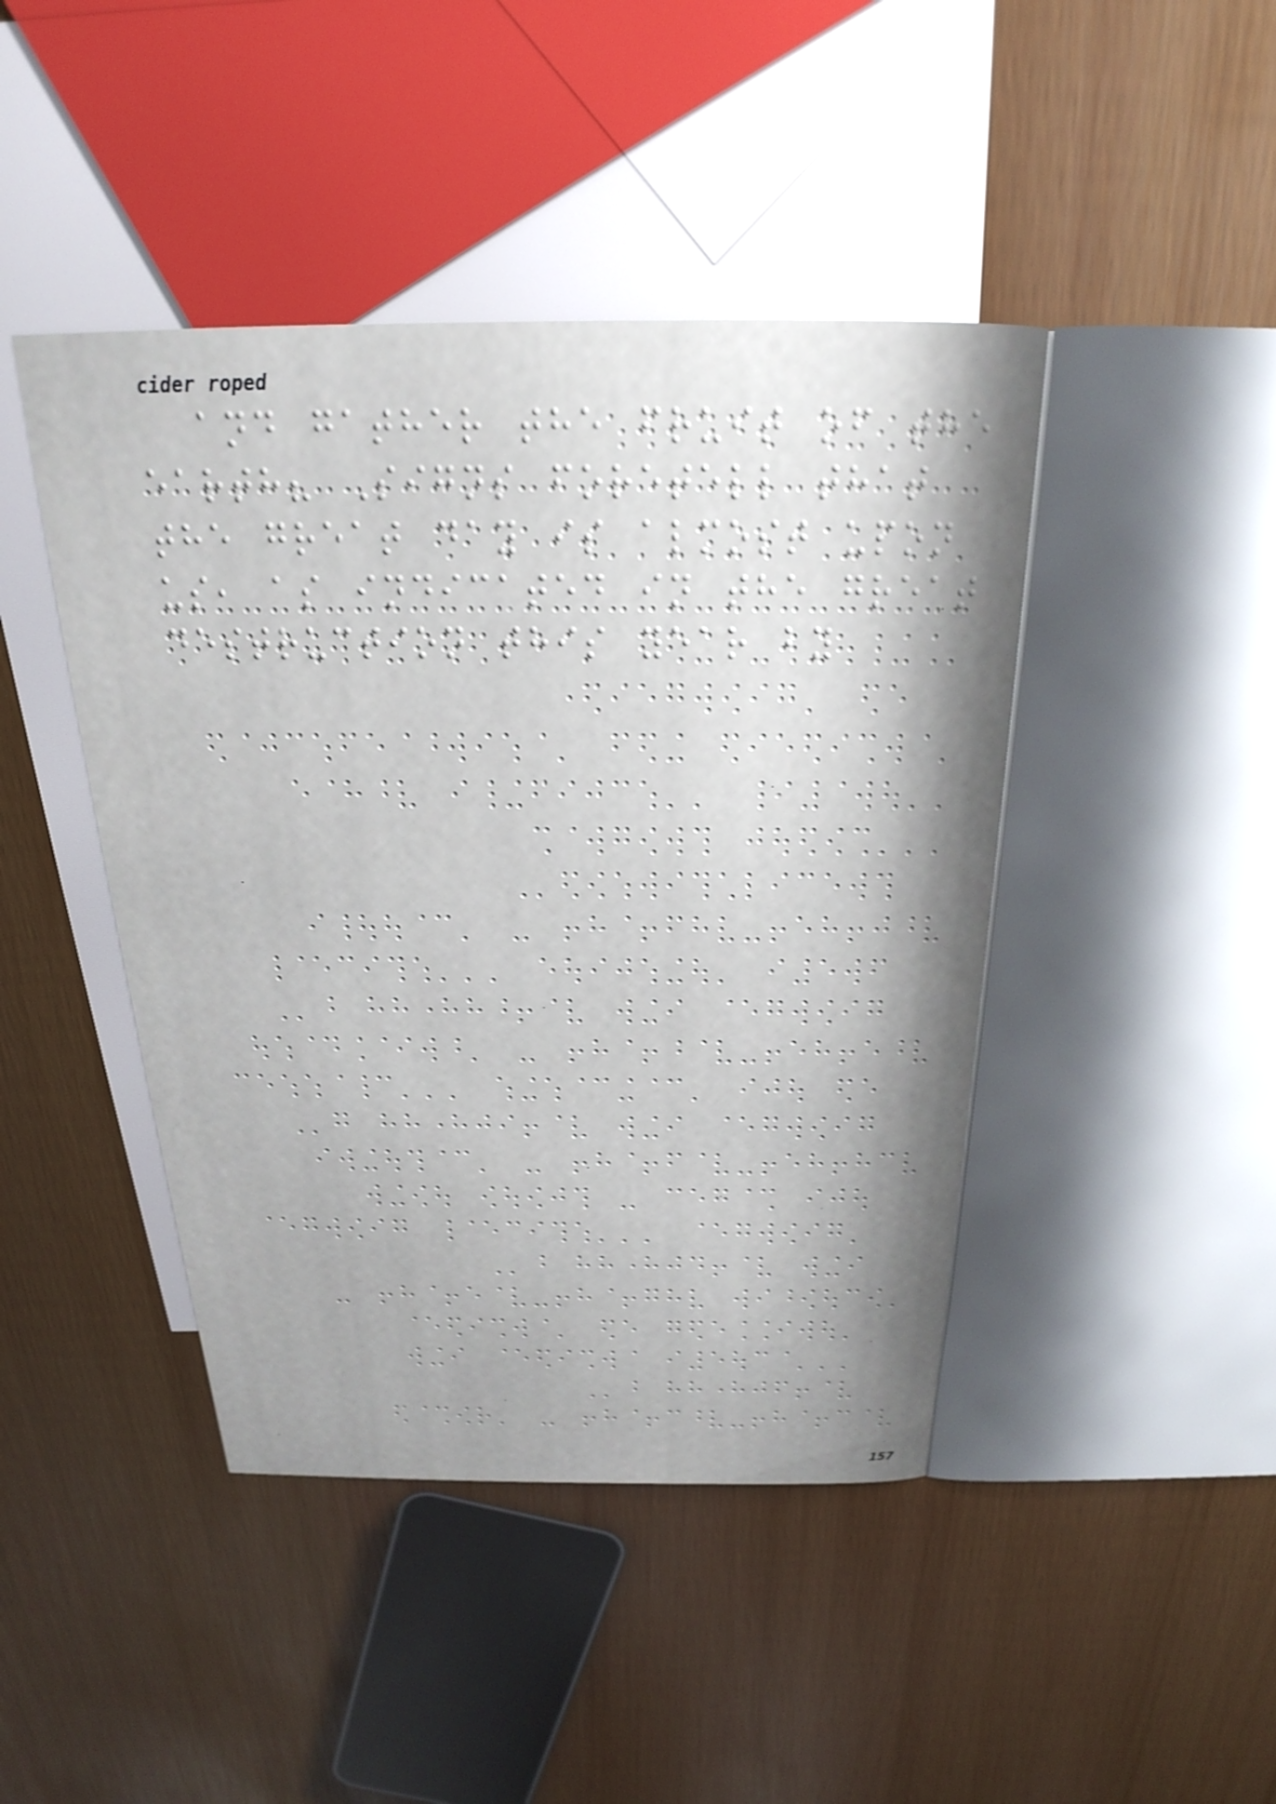and gather the fruit of the
earth? Signs foretell that
the great day is almost upon
us, as indicated in the great
destruction this year by
